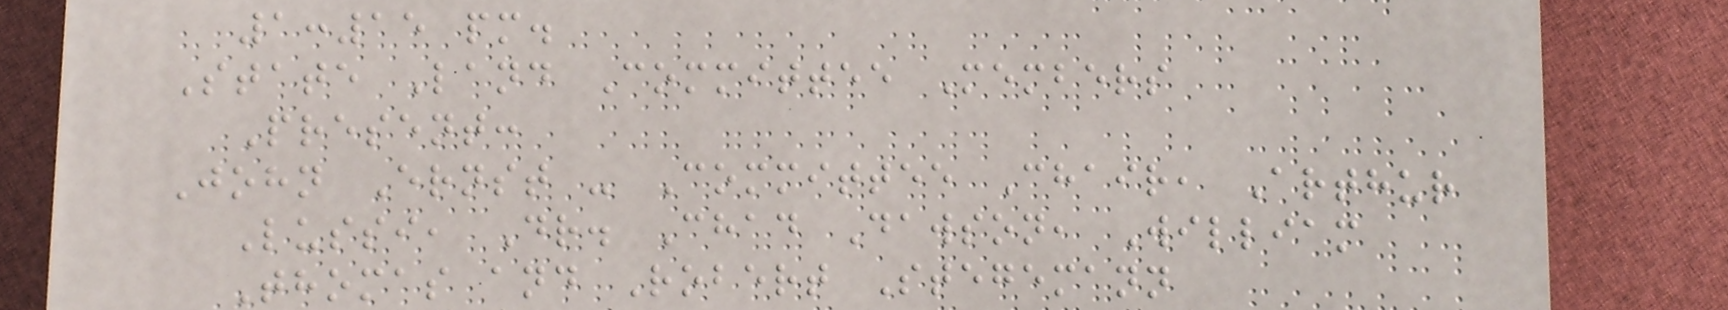1:15 pm.
State Land Committee Members
Present:
John Ernst - Committee Chair, Arthur
Lussi, Dr. Chad Dawson, William
Thomas and Robert Stegemann
